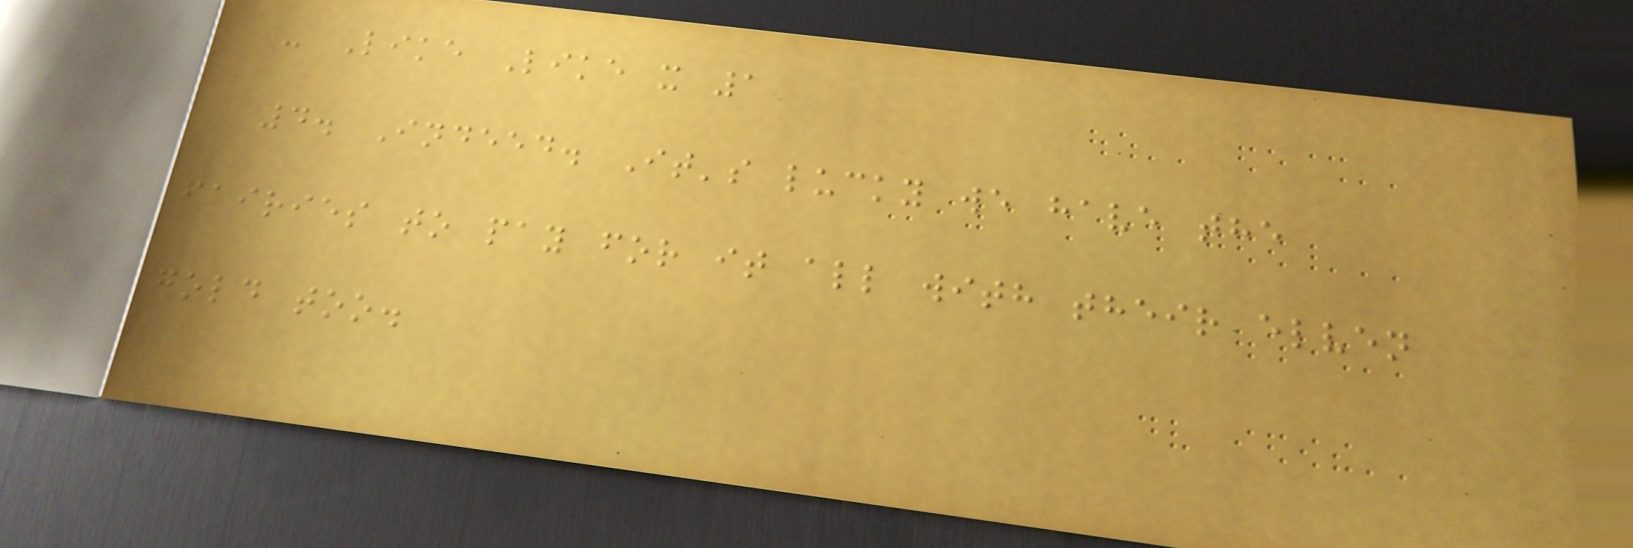- Like Like x 1
4. Indeed. It's lucky we have the
fairies to pay for it all with their elven
gold too.
